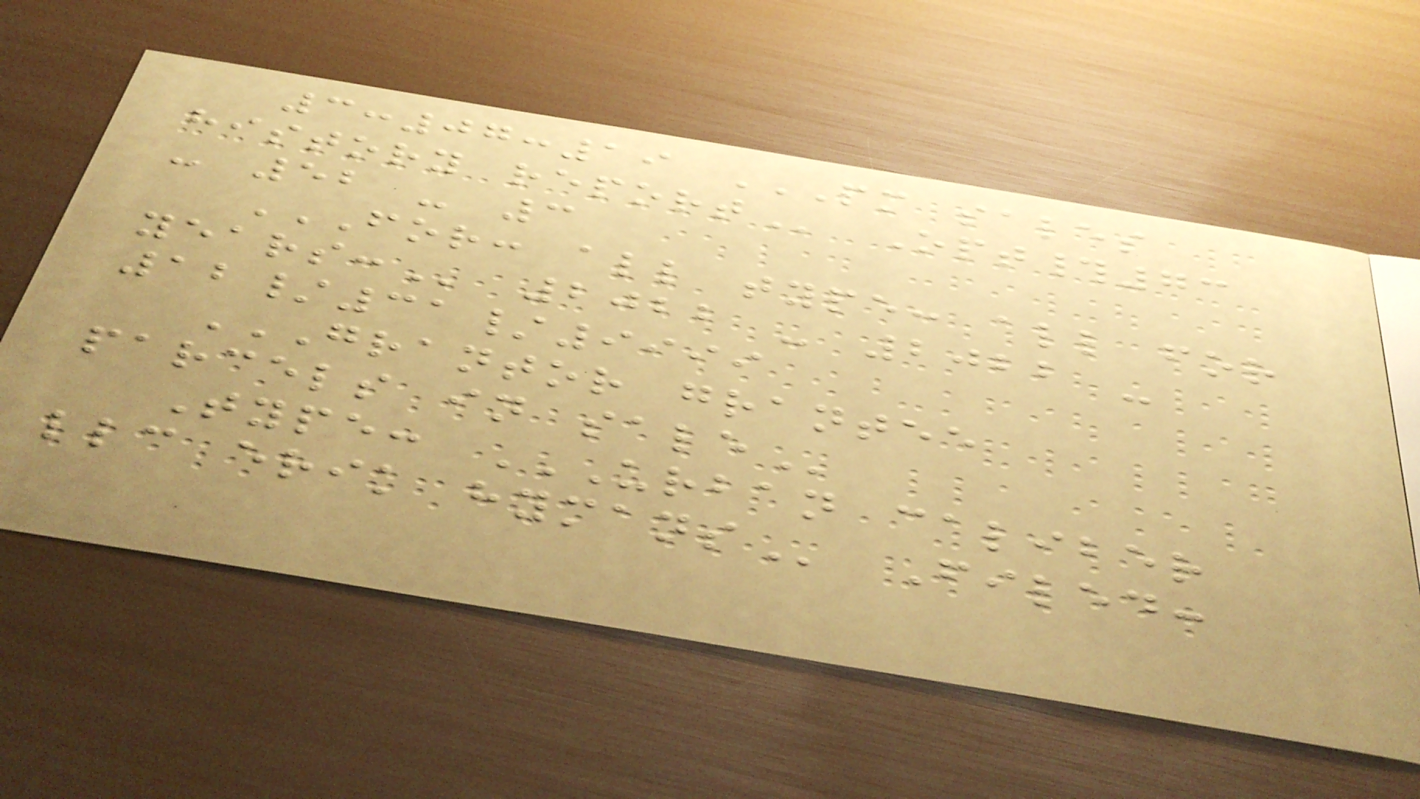3:07:19 PM SALES
HISTORY REPORT Opt#73
- 52 - 3
FOR: ALL TYPE: ALL FOR
YEARS: 2022 - 2022 -
12/31/9999
GRANTOR GRANTEE
PARCELS IN SALE
Type: URBAN CALIBER
LLC ERIK HYMANS Filed:
